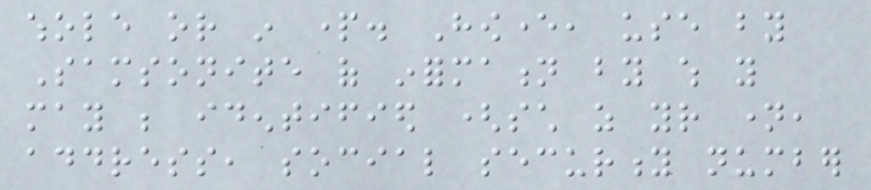whole or in part. However, use by
Samsonite of information by which you
may be identified (such as your name,
address, social security number
